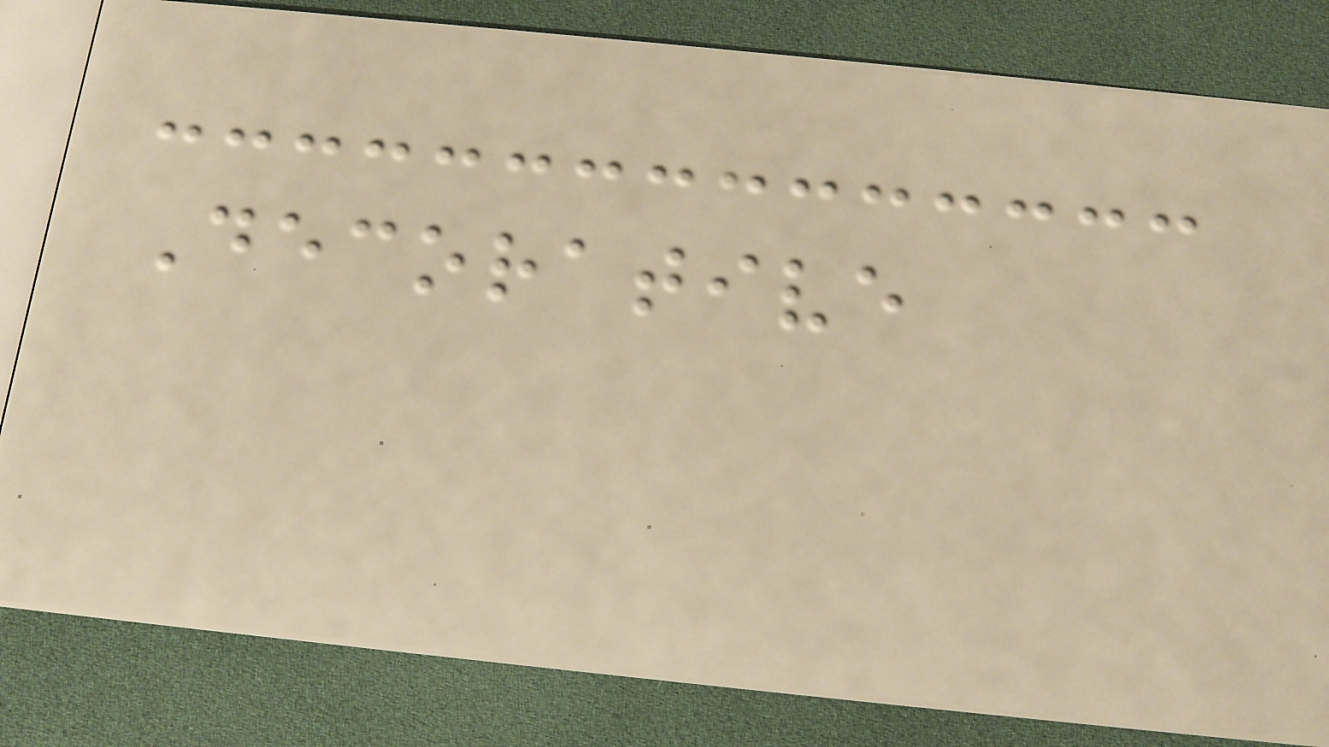Decorative
